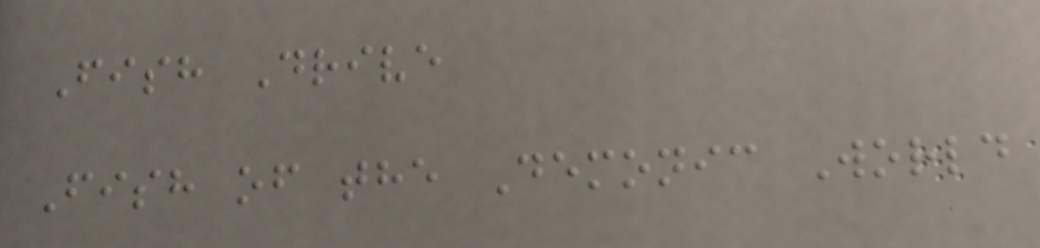Fish Drive
Fish of the Demonic World
